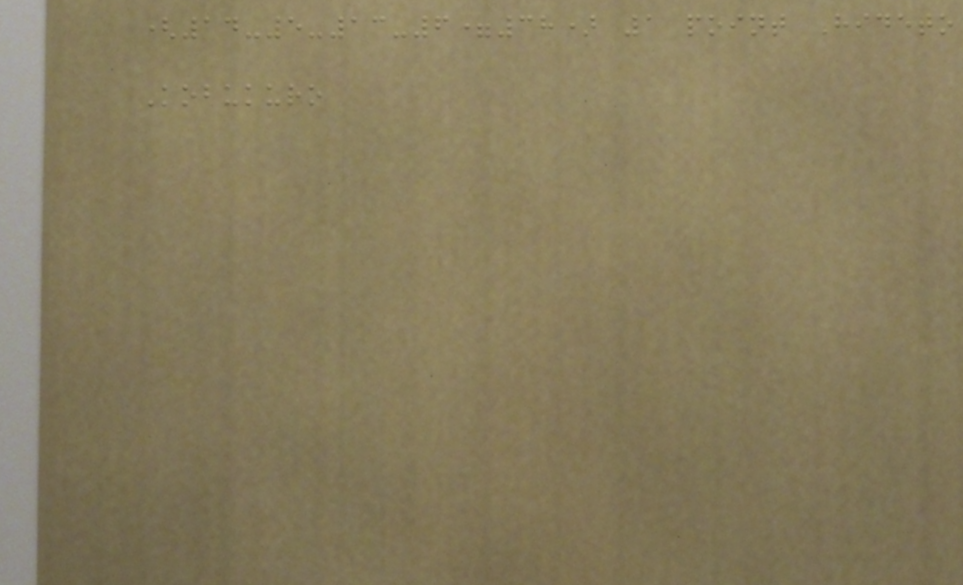(14-5-13-6=38) 1 point Hideto
Kobukuro
